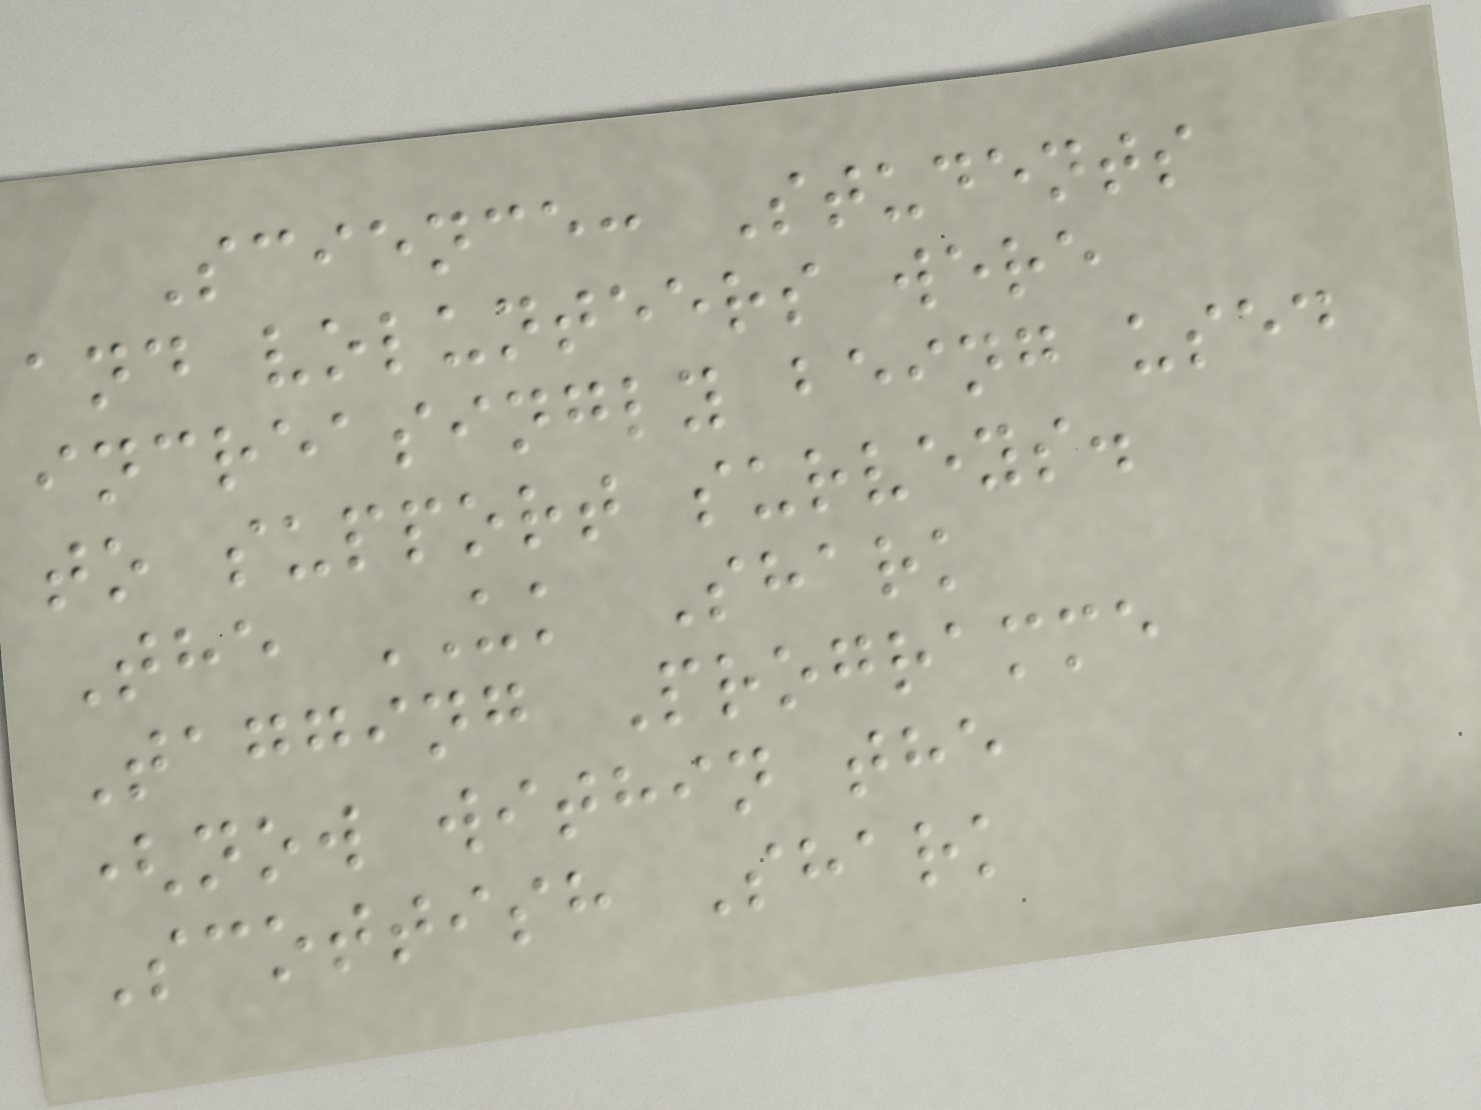Science: Students
and volunteers were
increasingly being used
to support surveys.
The UK Shark
Tagging Programme
(now within the
Scottish Shark
